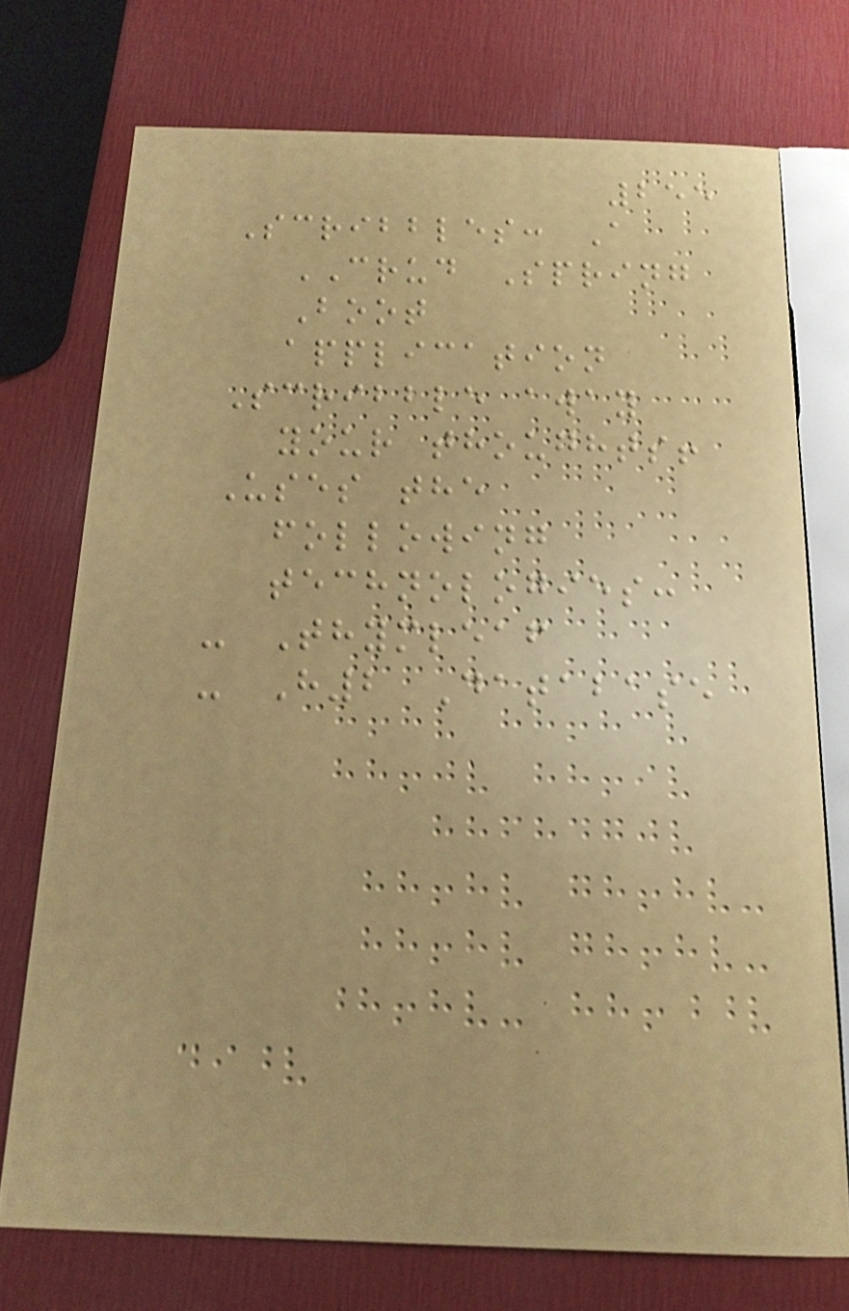255
Scribbles: A
CRUD Spring
Boot
application
Scribble away
your thoughts!
Uses the
following
technologies:
- Thymleaf
- H2 Database
